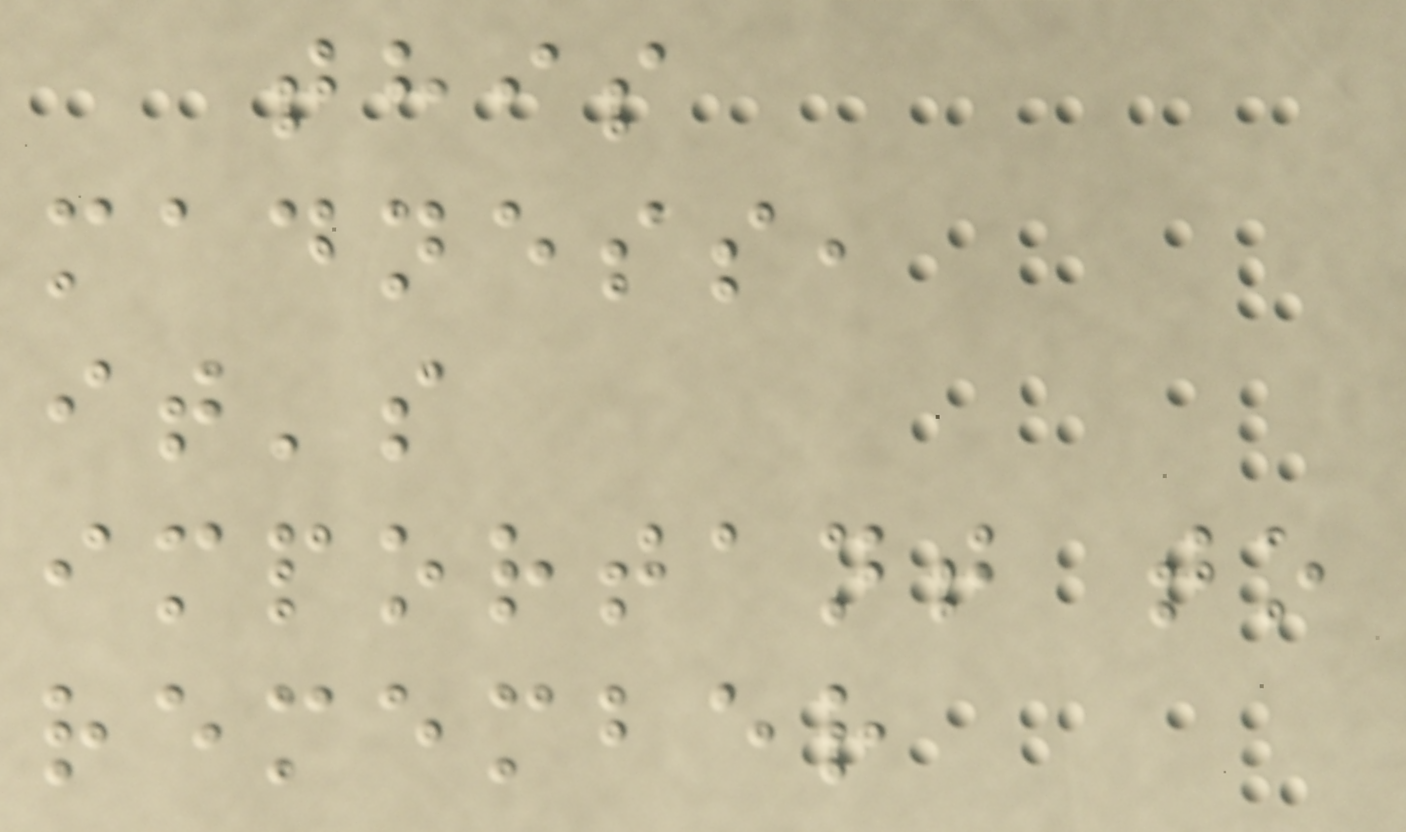this
madness,
it's
important to
remember
